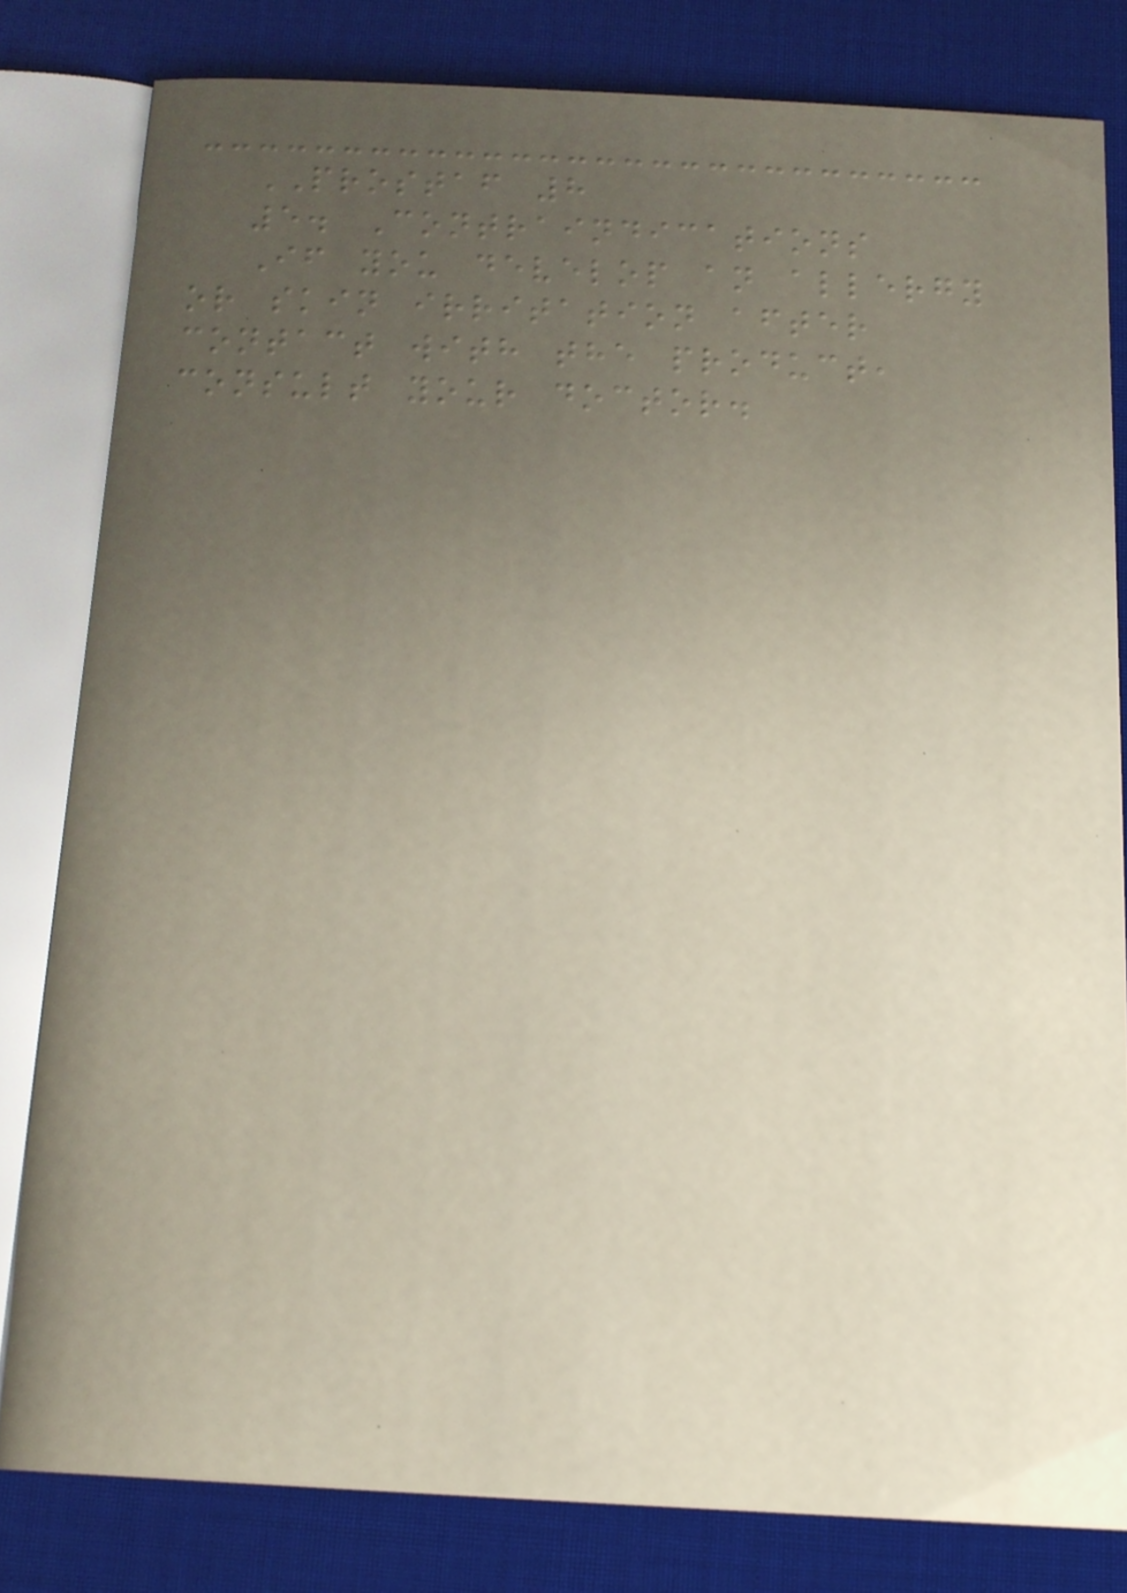PROSTAF 8
5. Contraindications
If you develop an allergy
or skin irritation after
contact with the product,
consult your doctor.
